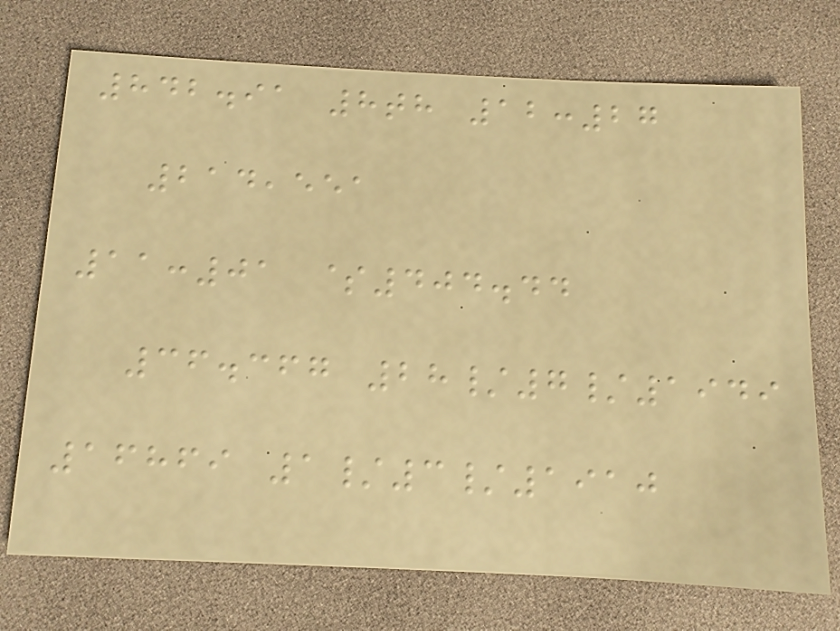842.91 8th 12:27
214,551
11:01 $404.44
36.367 28/7/1949
16869 1/3/1910
